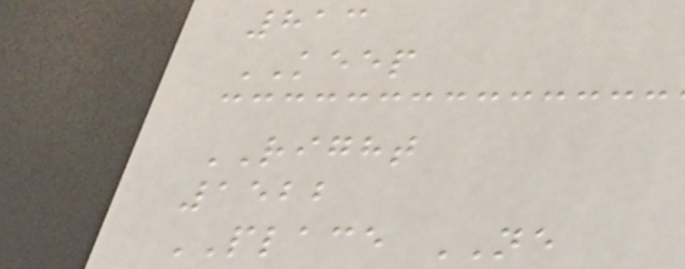813
KEEP
RIGHT
1522
PLACE NE
